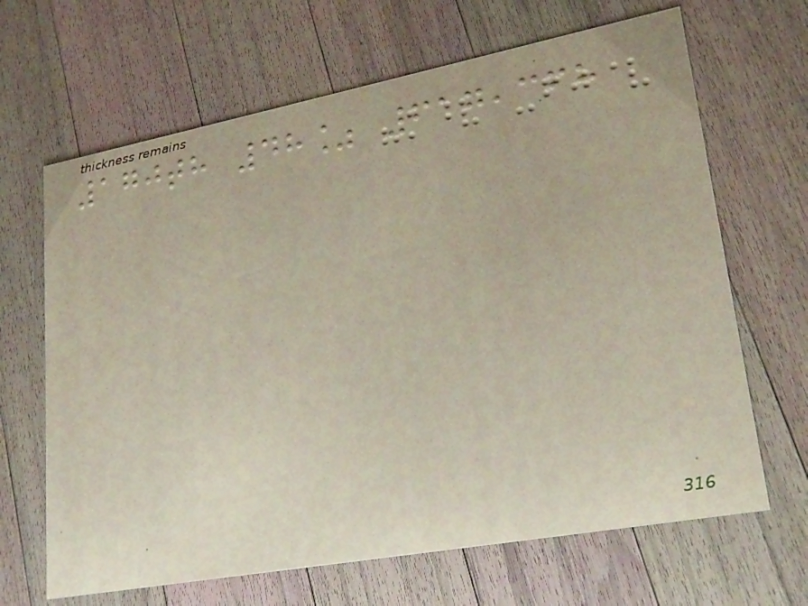170th 48% 617,368
